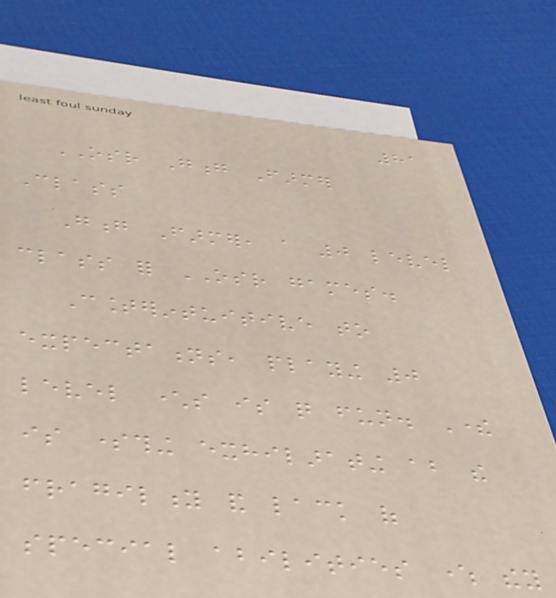81
OSR Gong Farmer
Class
Gong Farmer, a 0 level
class for OSR games.
Counterintuitive to
expectations, playing 0
level characters is quite fun. There
is something exhilarating about the
fragility and lack of
special abilities where they
